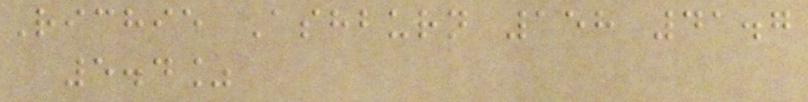Richie Ashburn 158 41.7
5.4%
